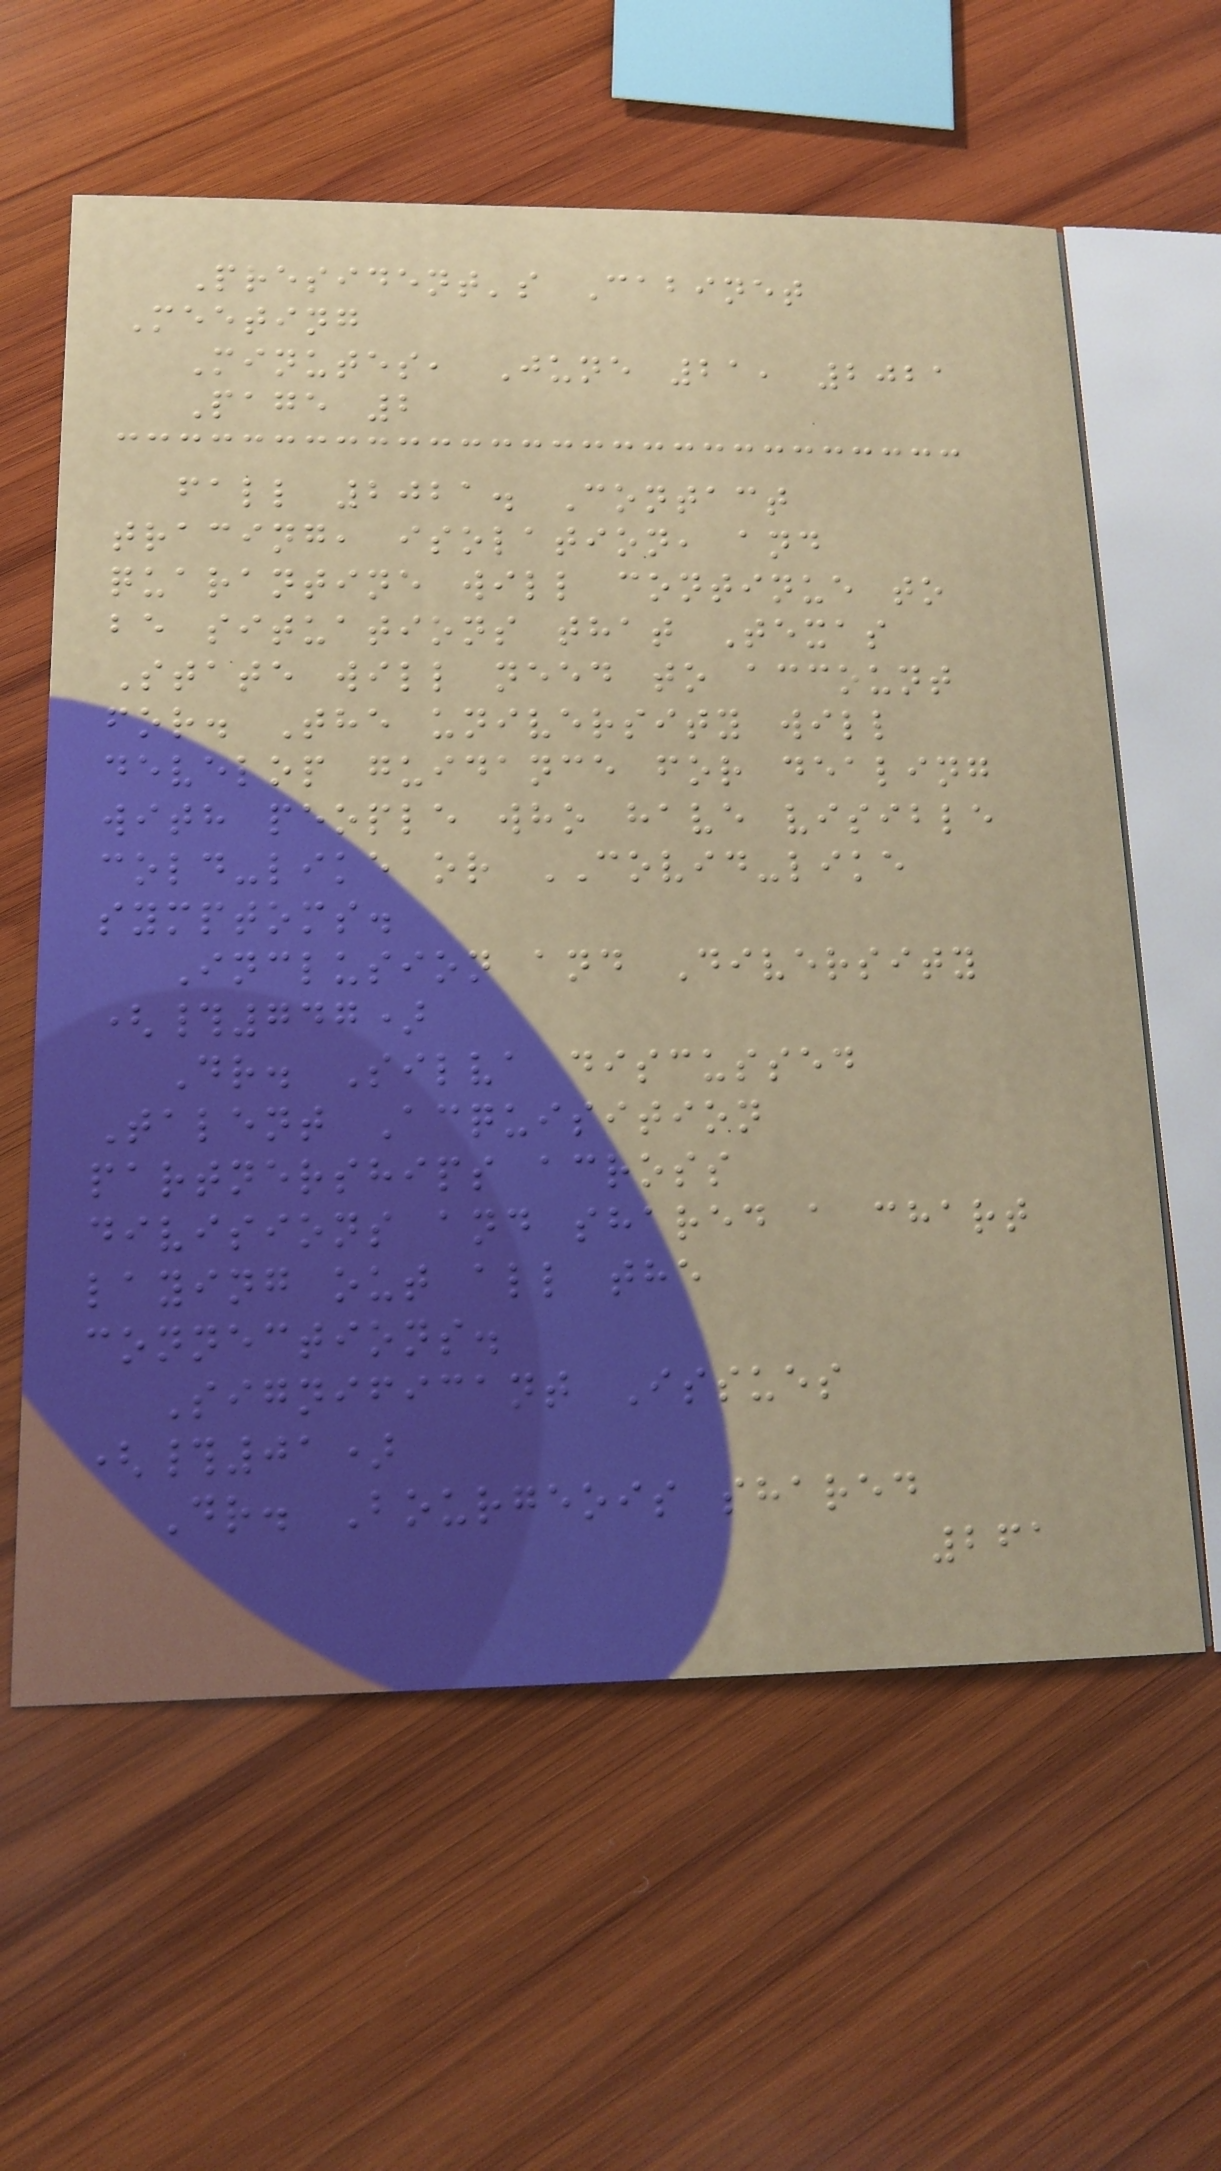President's Cabinet
Meeting
Minutes, June 21, 2021
Page 2
fall 2021. Contact
tracing, isolation, and
quarantine will continue to
be situations that Texas
State will need to account
for. The university will
develop guidance for dealing
with people who have visible
cold-like or COVID-like
symptoms.
Inclusion and Diversity
(#747)
Dr. Silva discussed
Talent Acquisition
partnerships across
divisions and shared a chart
laying out all the
connections.
Significant Issues
(#01)
Dr. Bourgeois shared
261
